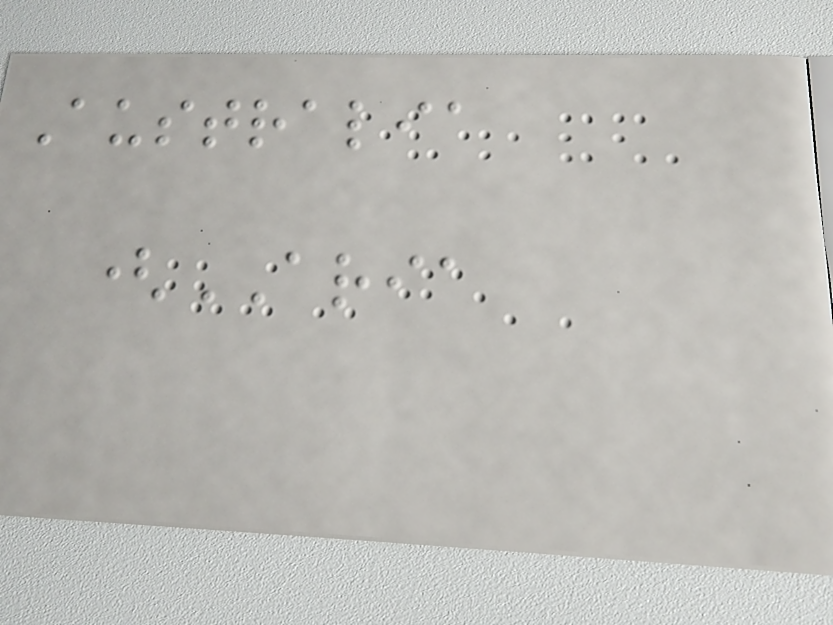Australia
(ARIA
